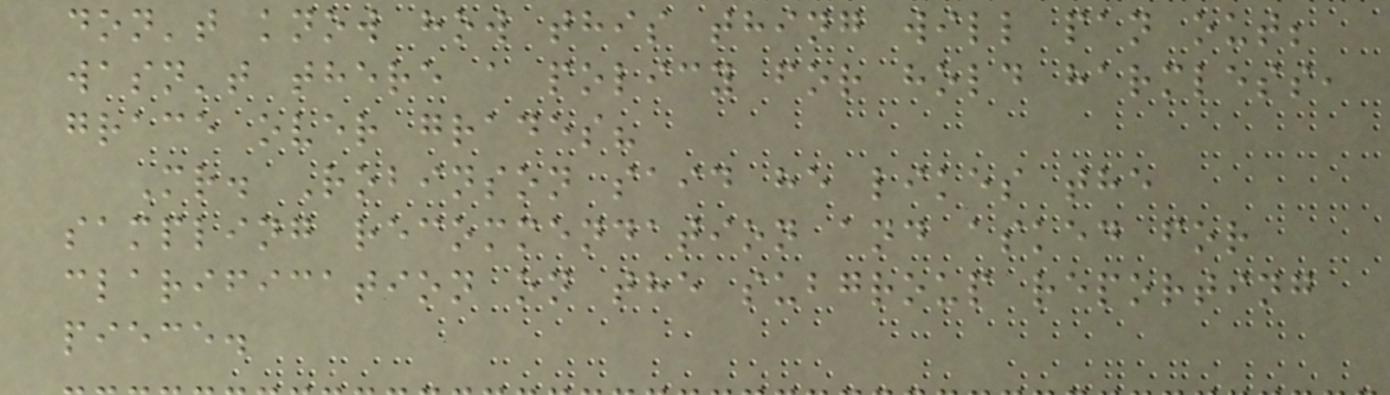don't know how this thing will pan out;
wasn't there a policy for hold harmless,
grace over grades?
Mr. Robinson said he likes the
sampling recommendation and asked for
clarification on the subgroup reporting
piece.
